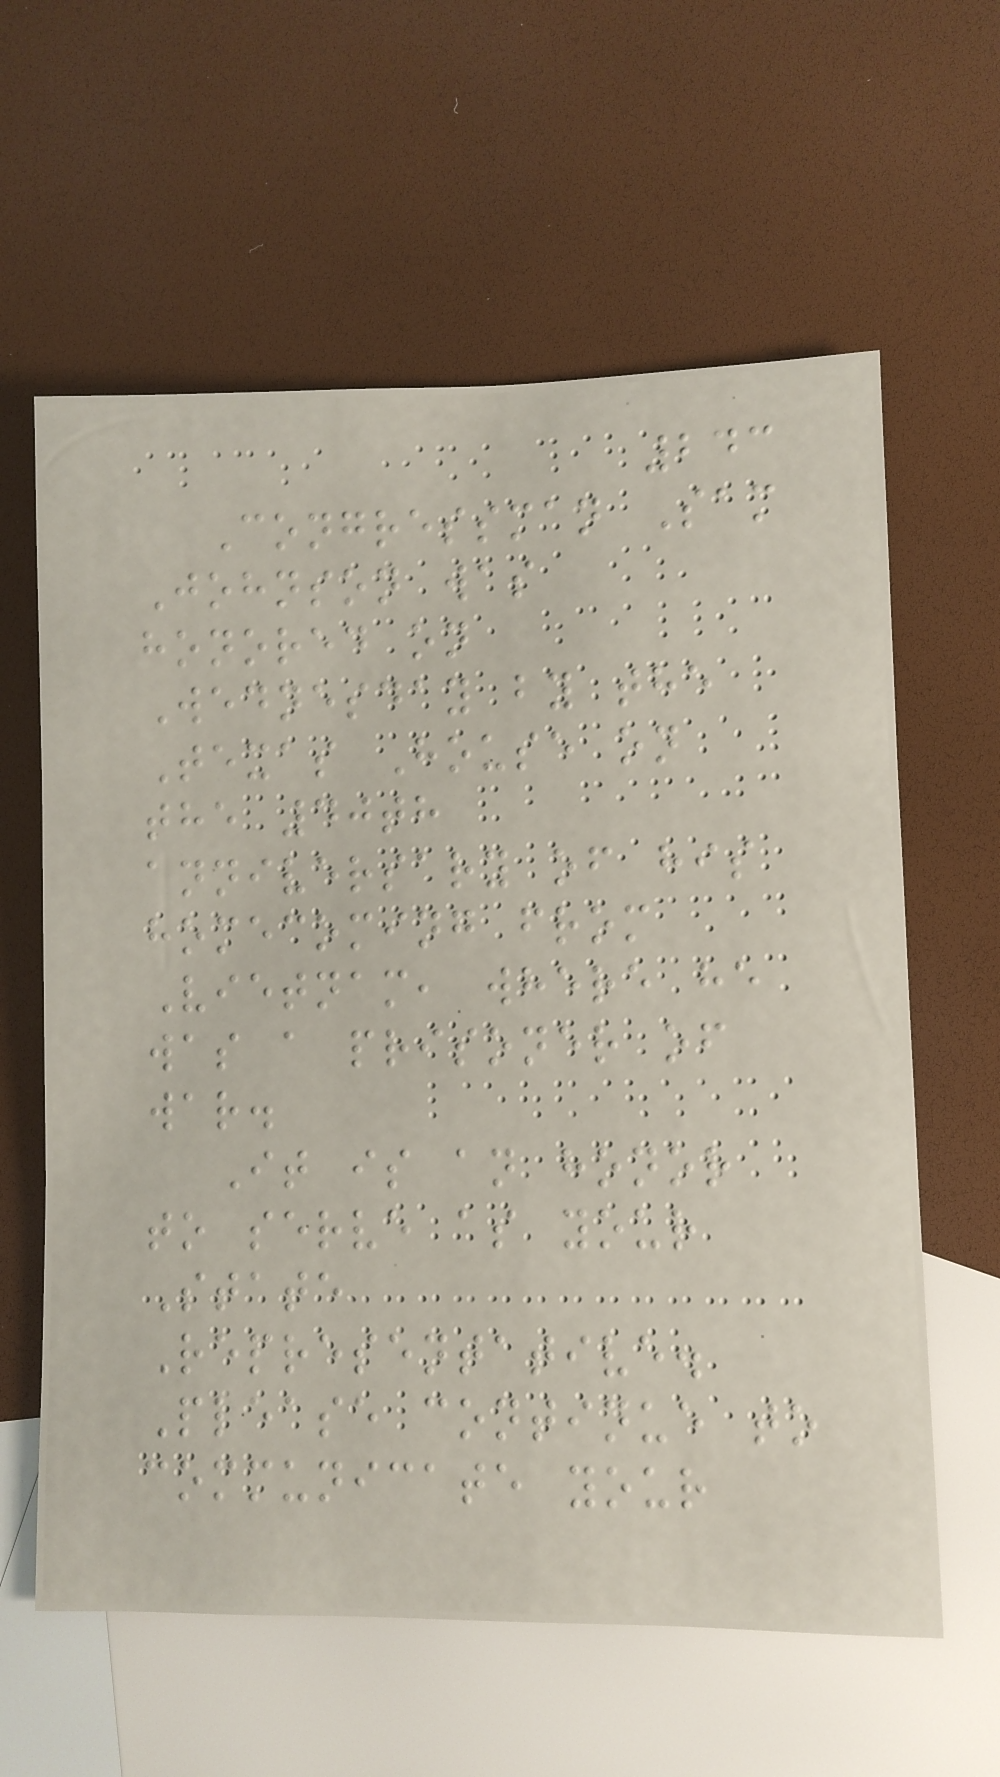243
Congressman Sam
Johnson was
honored on
Wednesday by the
Texas House on
the 40th
anniversary of his
homecoming from
Vietnam, where he
was a prisoner of
war.
It is an honor
to serve as your
State
Representative.
Please continue to
communicate your
